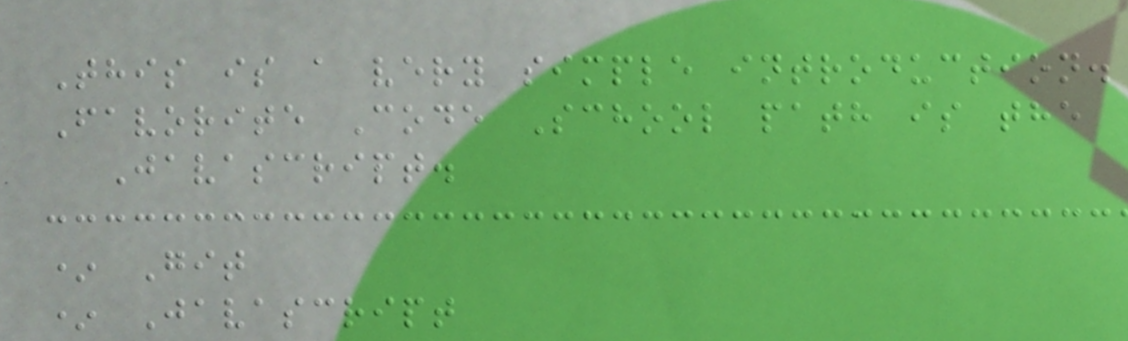This is a very simple introduction.
Favorite Code School path is the
Javascript.
* Git
* Javascript
